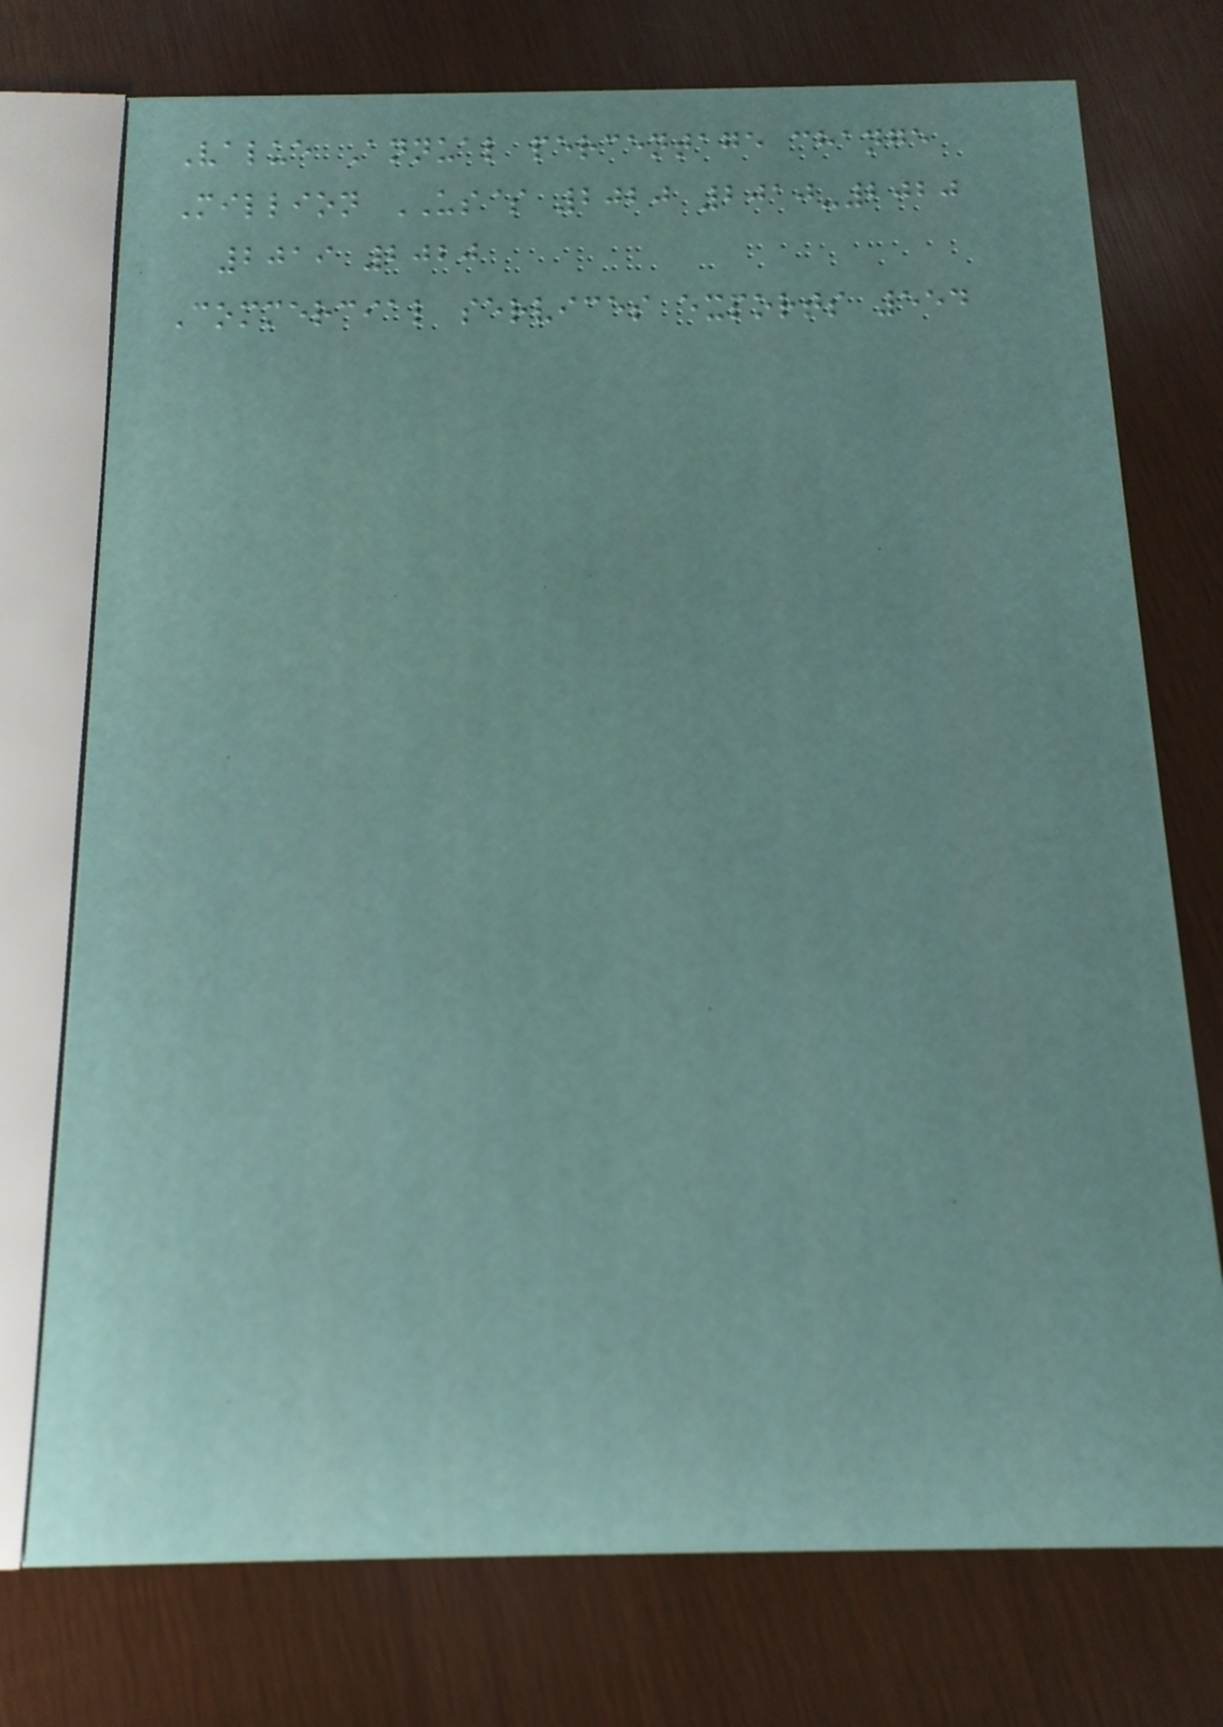Value Annual percentage change
Million US$ 2020 2010-2020
2019 2020
Commercial services exports 554
